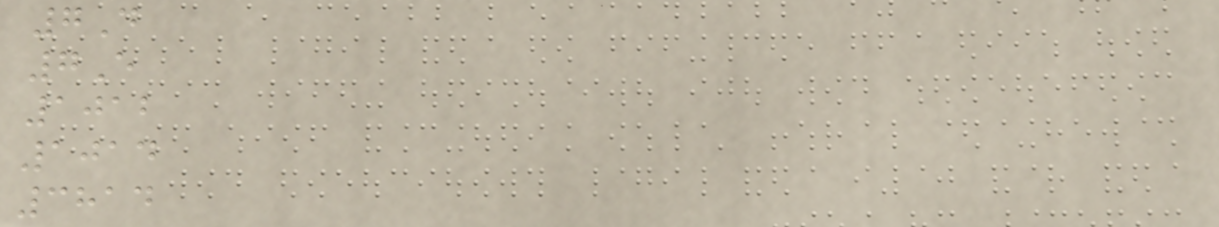7D
7E
1012
1014
3814
